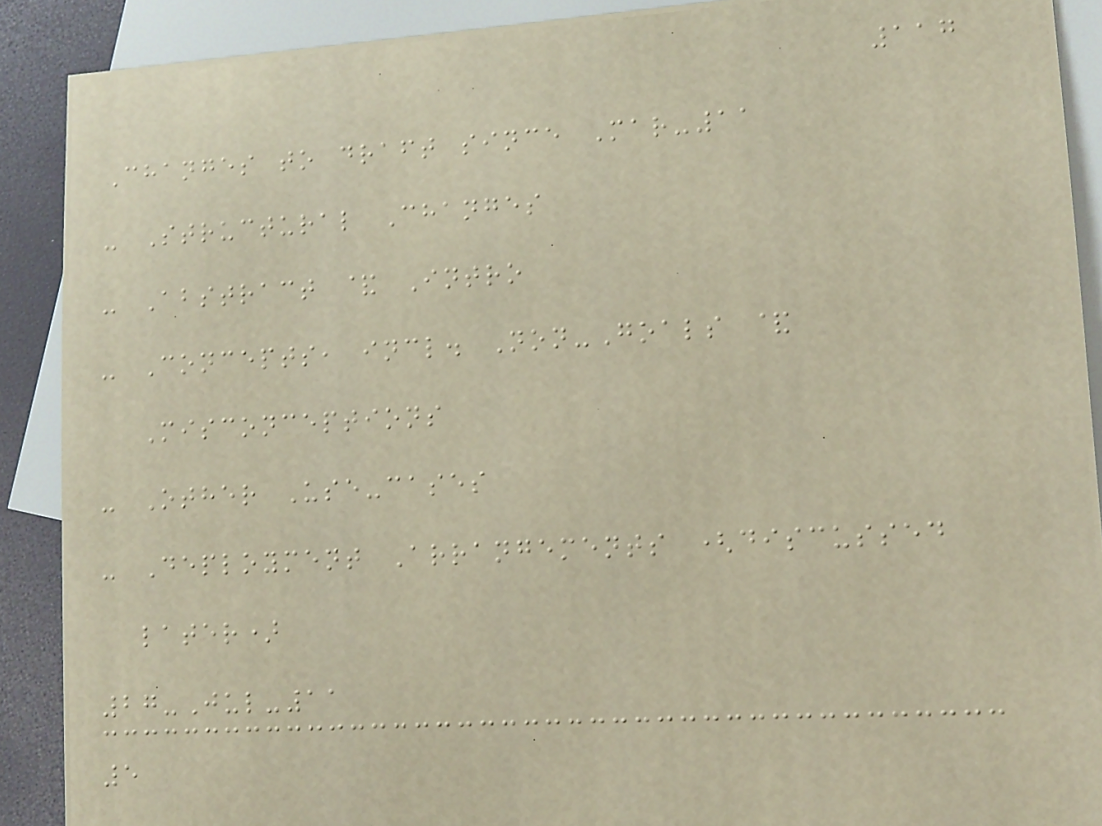117
Changes to draft since Mar-11
- Structural Changes
- Abstract & Intro
- Concepts, incl. Non-Goals &
Misconceptions
- Other Use-cases
- Deployment Arrangements (discussed
later)
27-Jul-11
5
